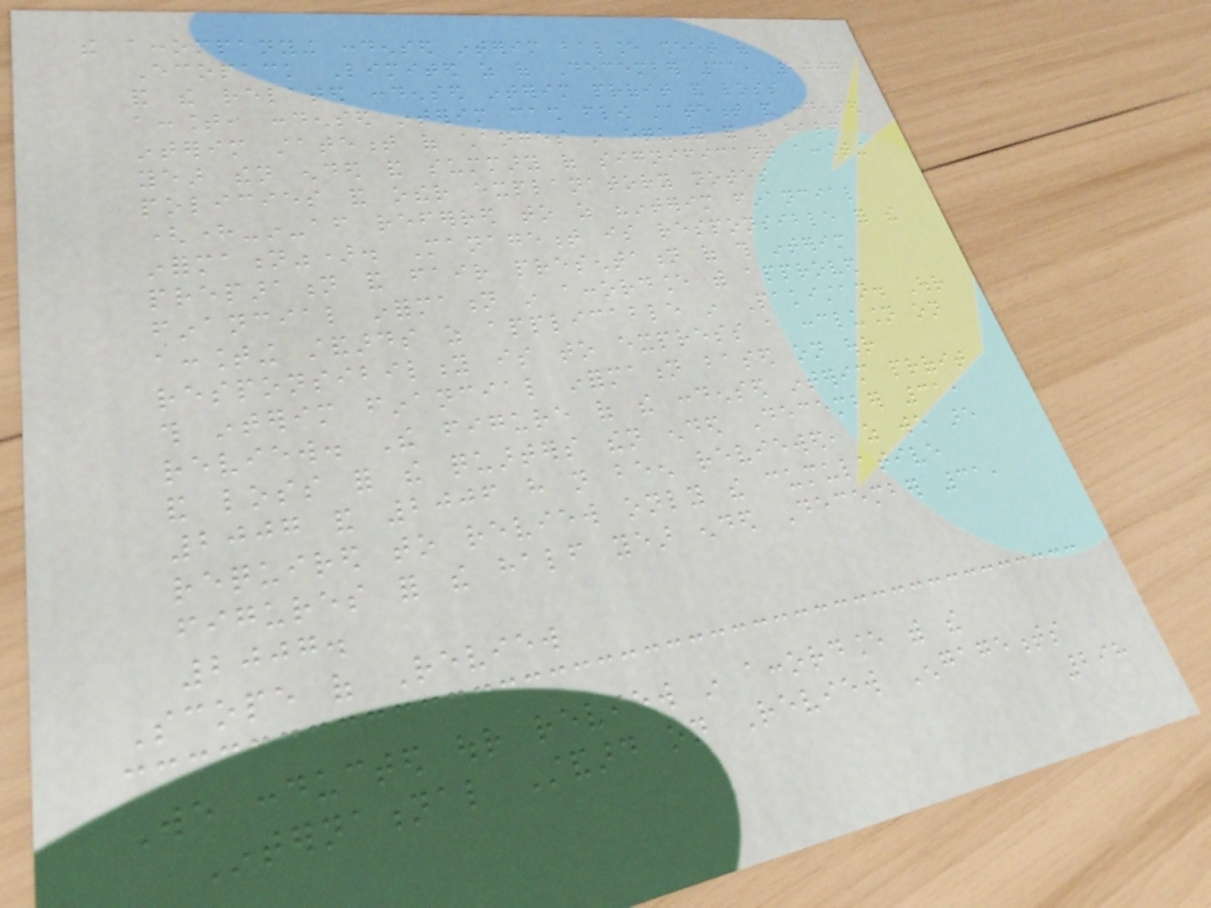the accompanying condensed interim balance sheet of
Ecopack Limited as of December 31, 2007
and the related condensed interim profit and loss
account, condensed interim cash flow statement and condensed
interim statement of changes in equity for the half
year then ended and summary of significant accounting
policies and other explanatory notes
(here-in-after referred to as "interim financial
information"). Management is responsible for the
preparation and fair presentation of this interim
financial information in accordance with approved
accounting standards as applicable in Pakistan. Our
responsibility is to express a conclusion on
this interim financial information based on our
review. The figure of the condensed interim profit
and loss for the quarters then ended December 31,
2007 and 2006 have not been reviewed, as we are
required to review only the cumulative
figures for the half year ended December 31,
2007.
Scope of Review
We conducted our review in accordance with the
International Standard on Review Engagements
298
